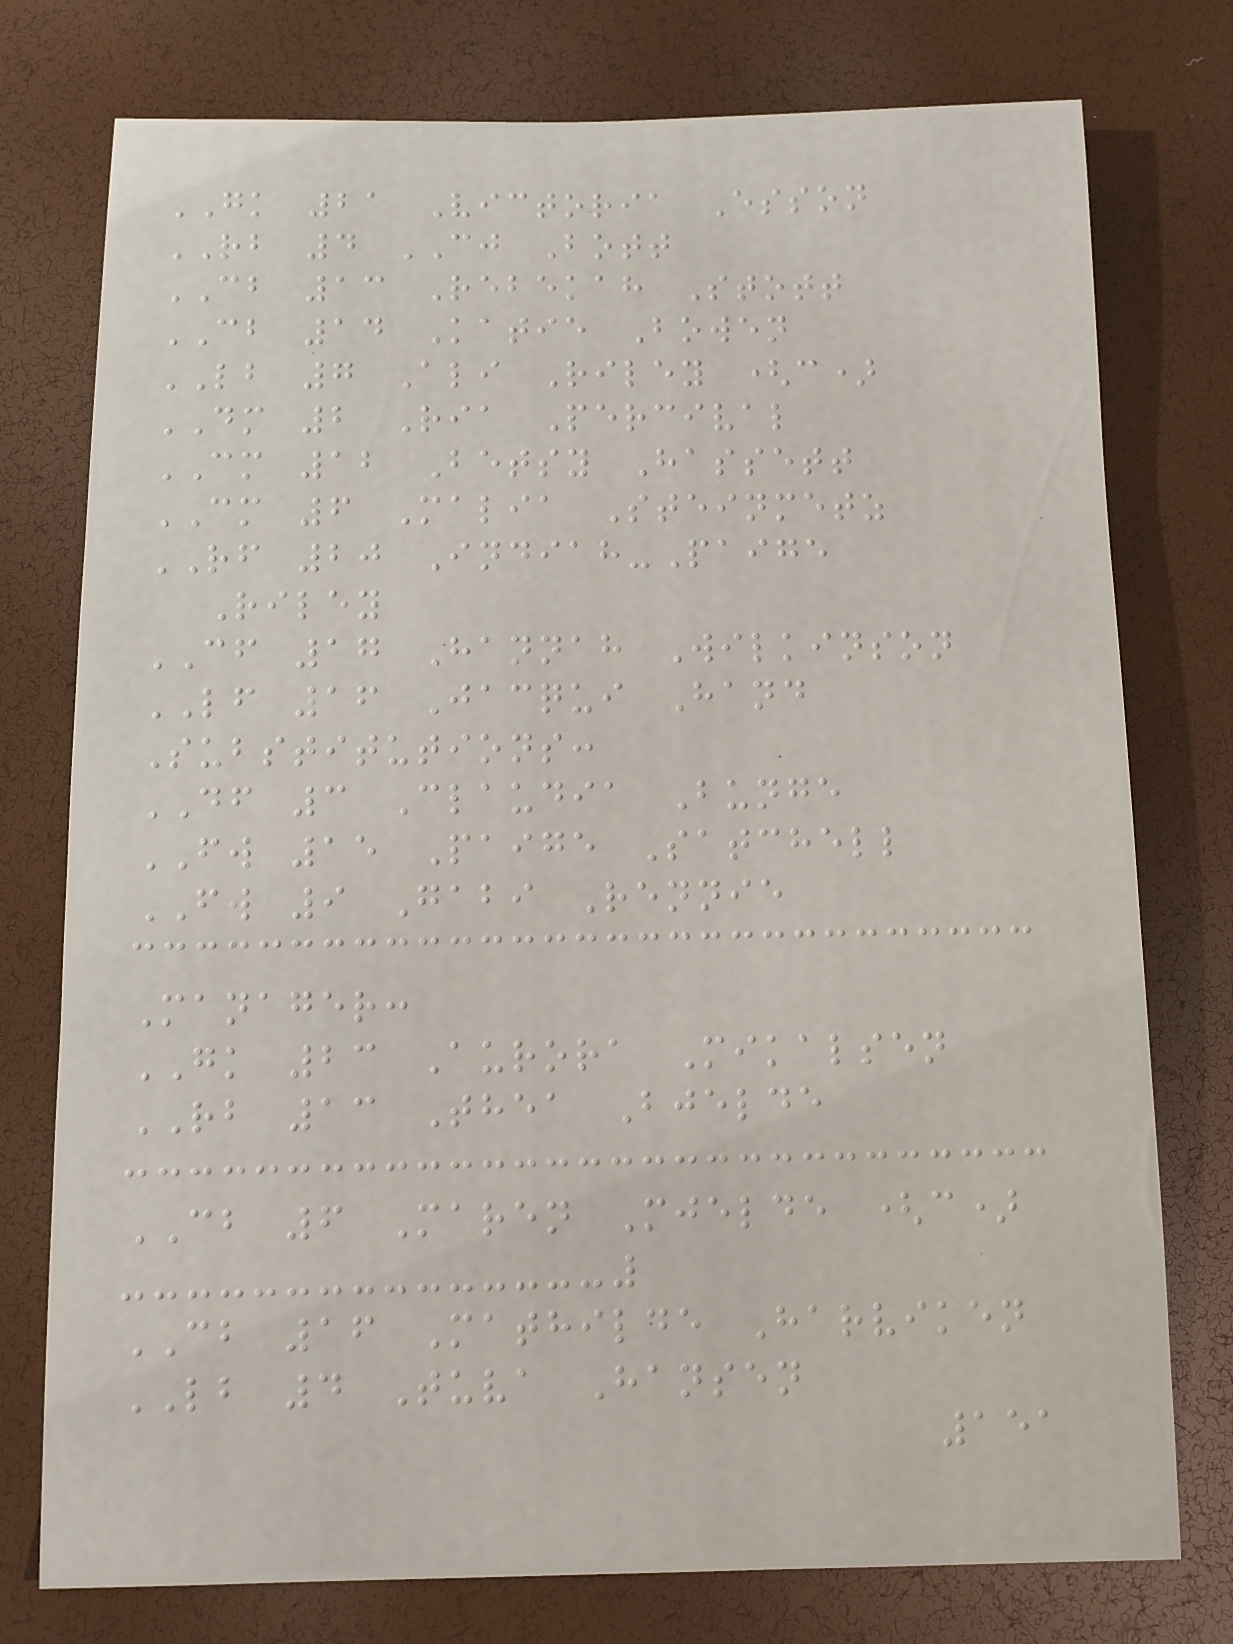GK 21 Victoria Esson
RB 4 CJ Bott
CB 13 Rebekah Stott
CB 14 Katie Bowen
LB 7 Ali Riley (c)
DM 2 Ria Percival
CM 12 Betsy Hassett
CM 6 Malia Steinmetz
RF 20 Indiah-Paige
Riley
CF 17 Hannah Wilkinson
LF 16 Jacqui Hand
Substitutions:
DF 3 Claudia Bunge
FW 15 Paige Satchell
FW 9 Gabi Rennie
Manager:
GK 23 Aurora Mikalsen
RB 13 Thea Bjelde
CB 6 Maren Mjelde (c)
CB 16 Mathilde Harviken
LB 4 Tuva Hansen
151
